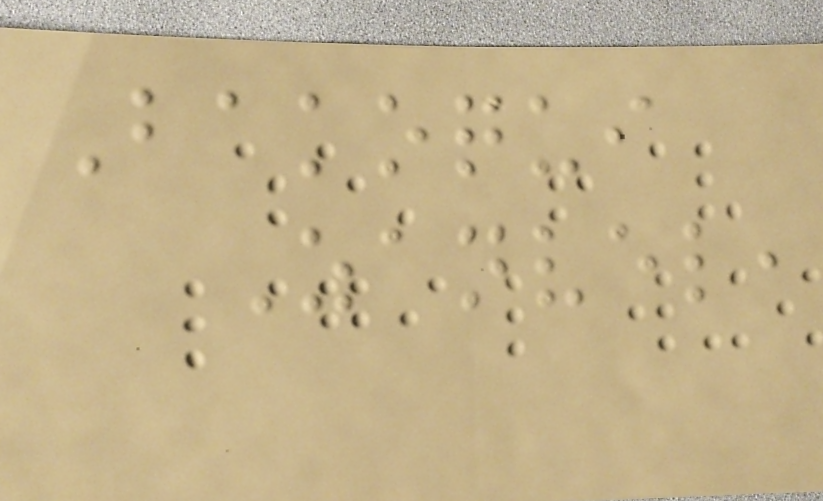Bakoqui
Zanvel,
